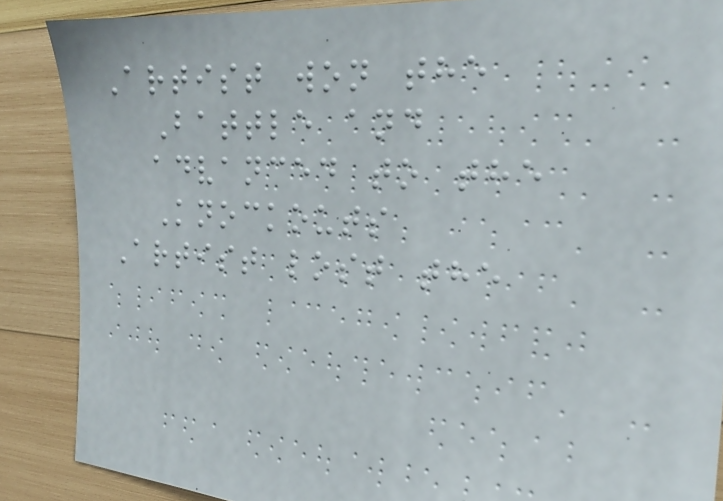Artist won the
Battle and
advanced to the
Knockouts
Artist lost the
